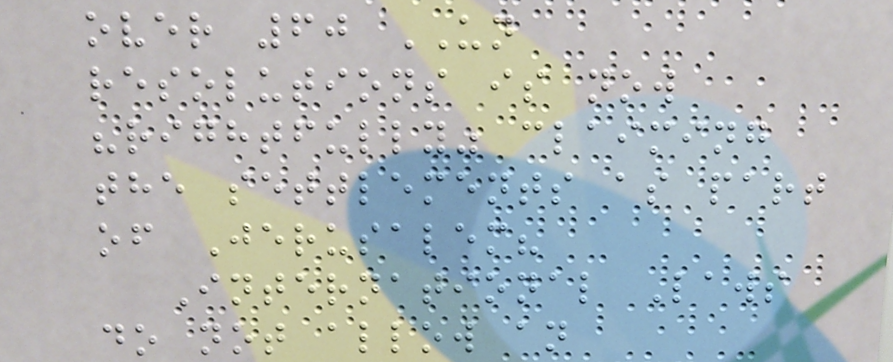over 60 UN
resolutions is now
"rightfully" claiming
the settlements as part
of Jerusalem?
International Laws
do not allow an
